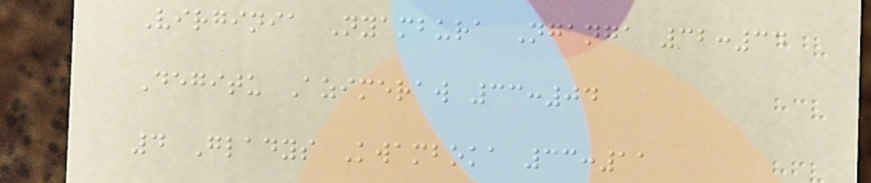Virginia Nyambura Nganga 32:34
Degitu Azimeraw 33:04
4 Gladys Kwamboka 33:11
